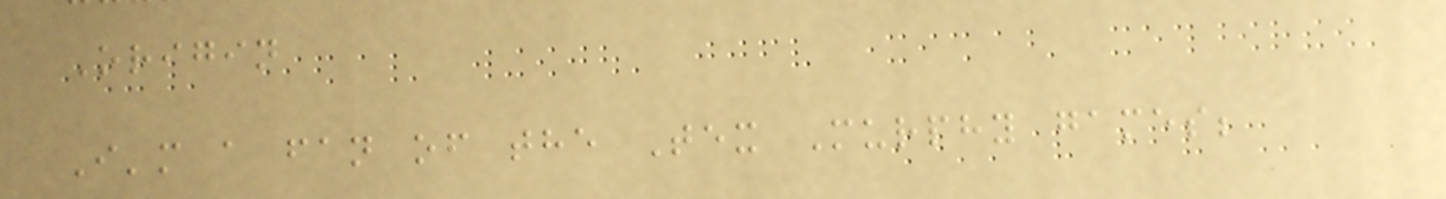Origin
I'm a fan of the Tex Murphy games;
